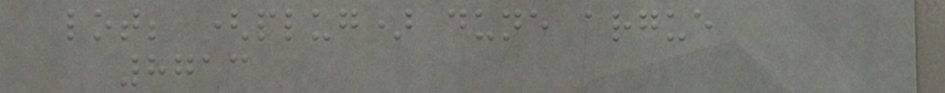lot; (plug) dune argue
8713
